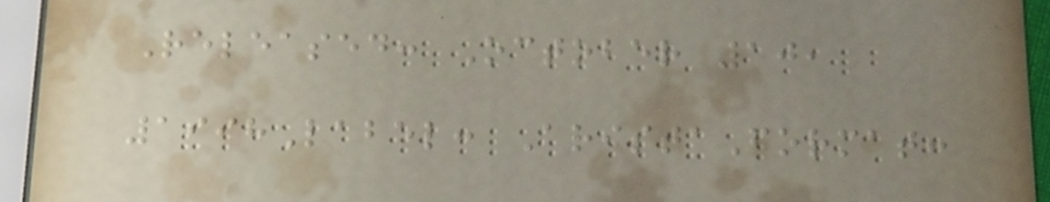Released: October 10,
1998Label: AristaFormat:
